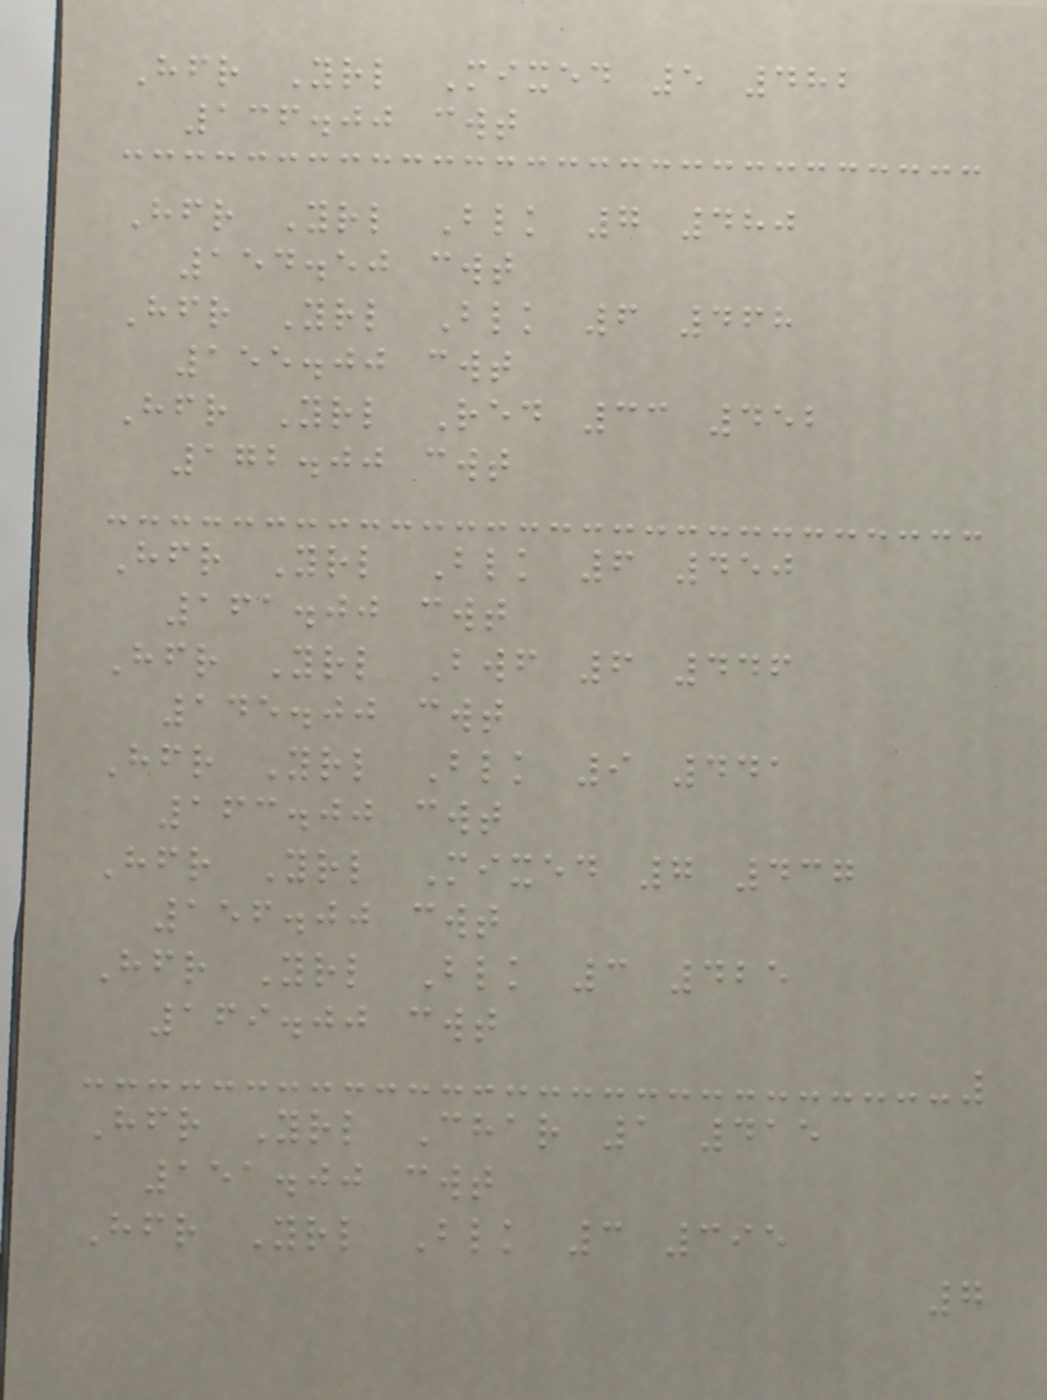Hfr Yrl Mixed 5 482
136.00 cwt
Hfr Yrl Blk 7 480
154.50 cwt
Hfr Yrl Blk 6 468
155.00 cwt
Hfr Yrl Red 33 452
172.00 cwt
Hfr Yrl Blk 6 450
161.00 cwt
Hfr Yrl Bwf 6 446
145.00 cwt
Hfr Yrl Blk 9 441
163.00 cwt
Hfr Yrl Mixed 7 437
156.00 cwt
Hfr Yrl Blk 3 425
169.00 cwt
Hfr Yrl Char 1 415
151.00 cwt
Hfr Yrl Blk 3 395
7
